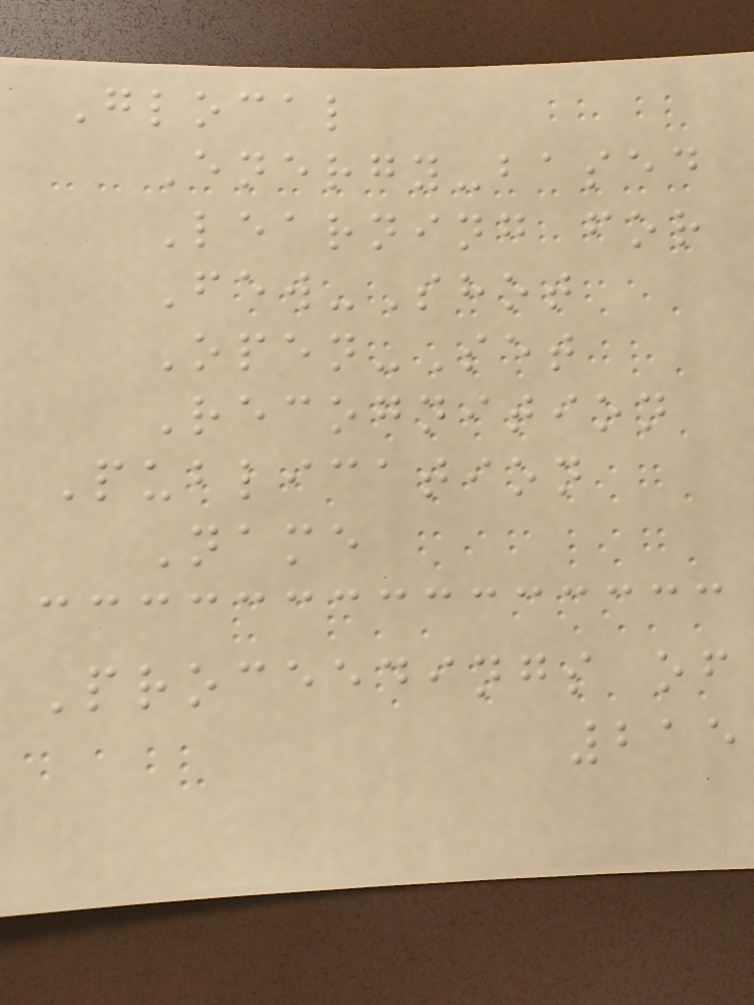Glocal
Energy-based
Learning for
Few-Shot
Open-Set
Recognition
Publication
Name
Proceedings of
215
